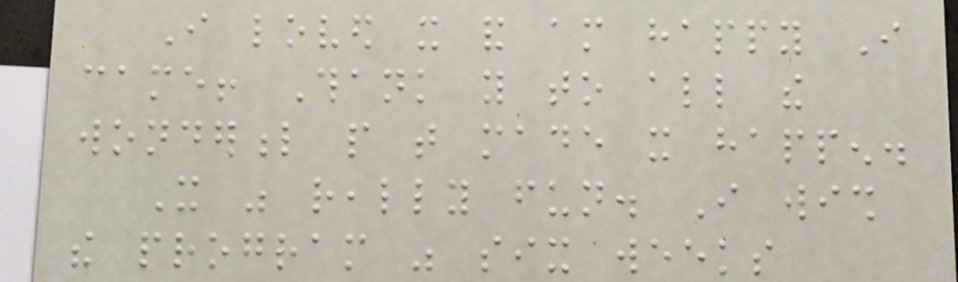I loved it and am happy I
came! Thank you to all the
wonderful people that made it happen.
It was really fun. I wish
the program was six weeks
